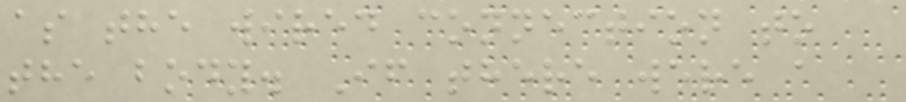as the wired connection to
the body. If there were a
